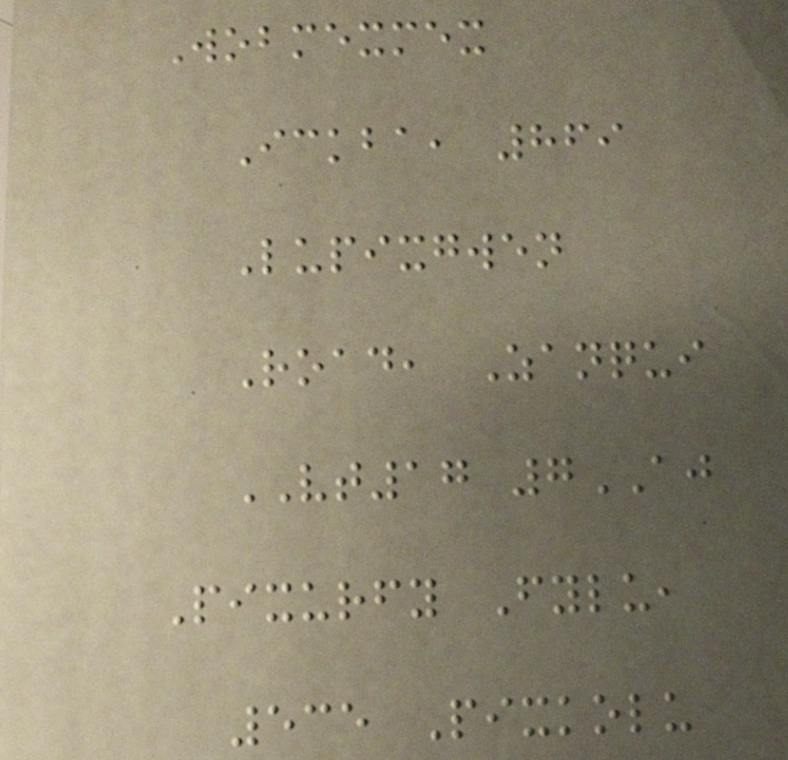Wobmexmex
Ickba, 869
Lupixgwen
Road, Zanqui
VT17 7AJ
Pixurfy Fylu,
535 Pixkolu
